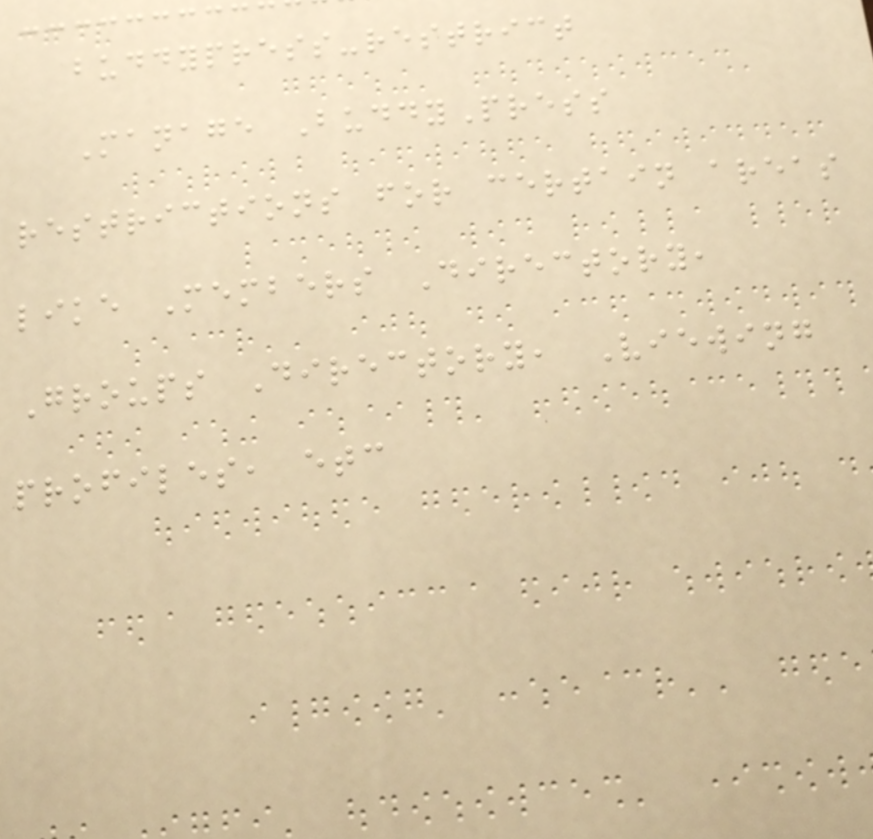buddypress-restrict
Manage BuddyPress
restrictions for certain areas
like Members Directory,
Groups Directory, Viewing
profiles, etc
